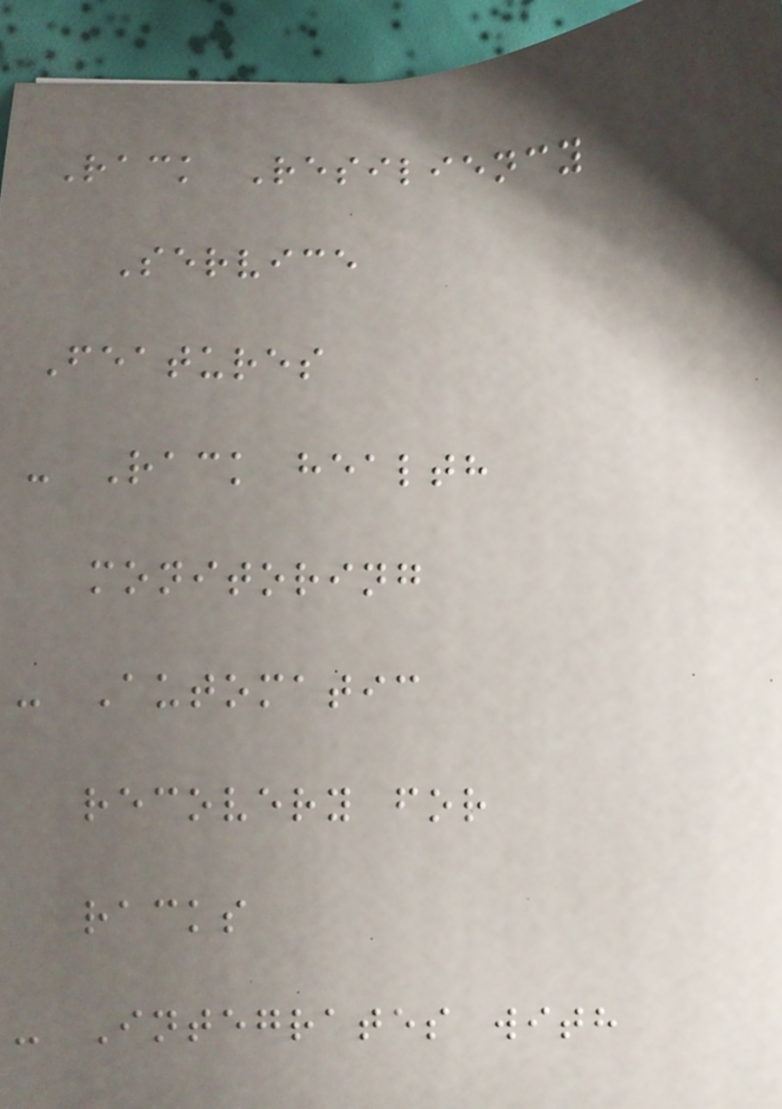Rack Resiliency
Service
Features
- Rack health
monitoring
- Automatic
recovery for
racks
- Integrates with
